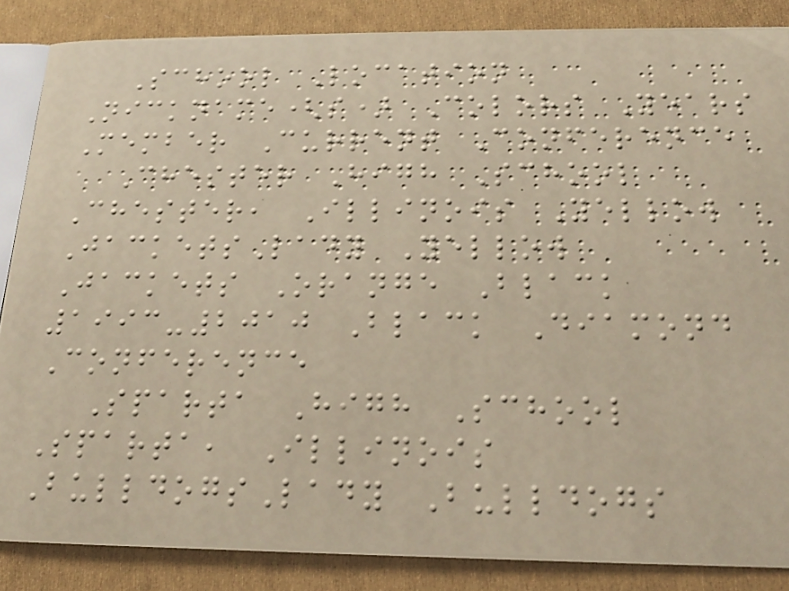School Location
Nickname(s) Colors Years
Member Current Conference
Chester High School
Chester, Illinois Yellow
JacketsLady Yellow
Jackets Orange Black
1993-2010 Black Diamond
Conference
Sparta High School
Sparta, Illinois
BulldogsLady Bulldogs
